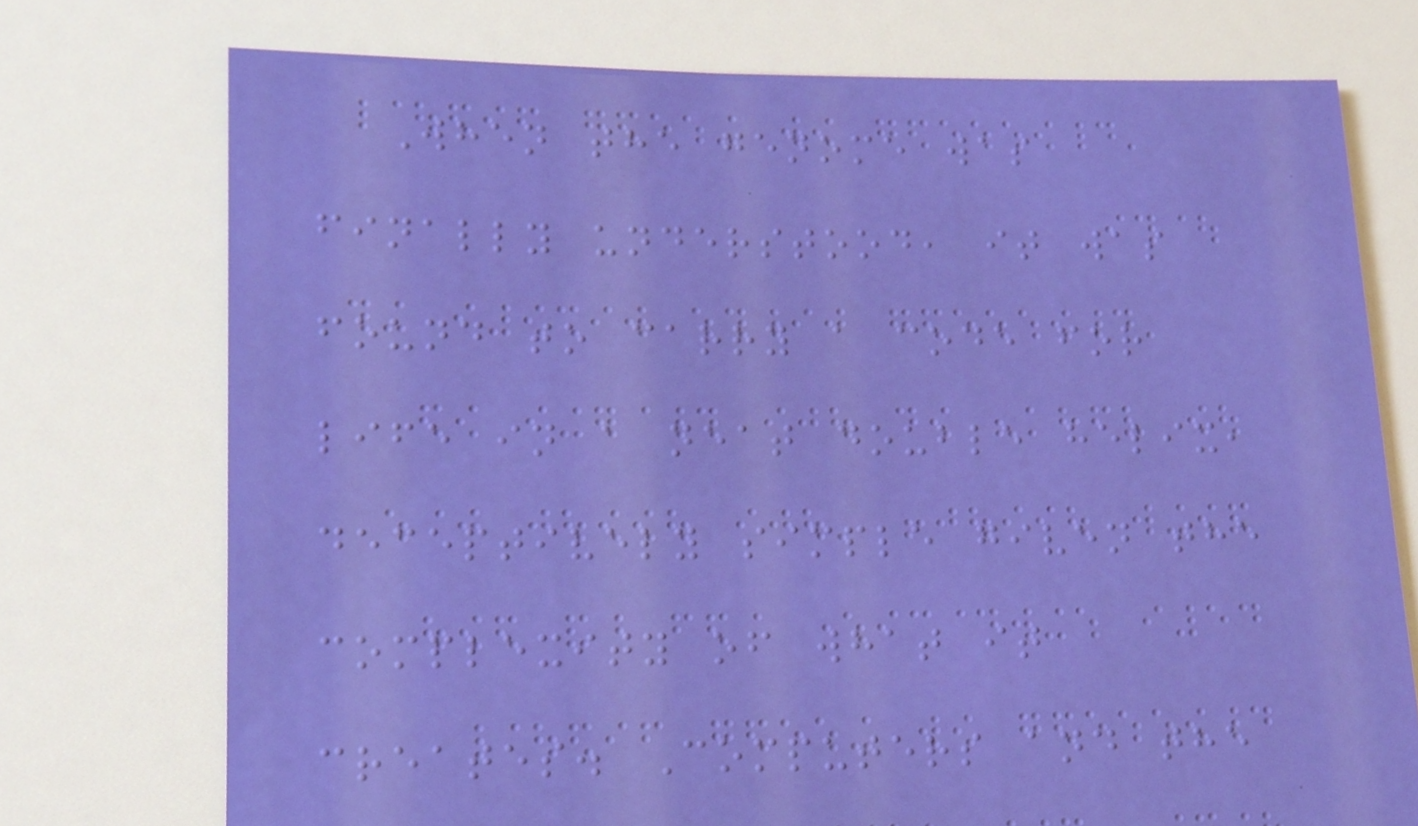When the genome was
finally understood, it was
found to carry a code for
life in a neat double helix,
deceptively simple given the
complexity of what it
creates. Computers and the
